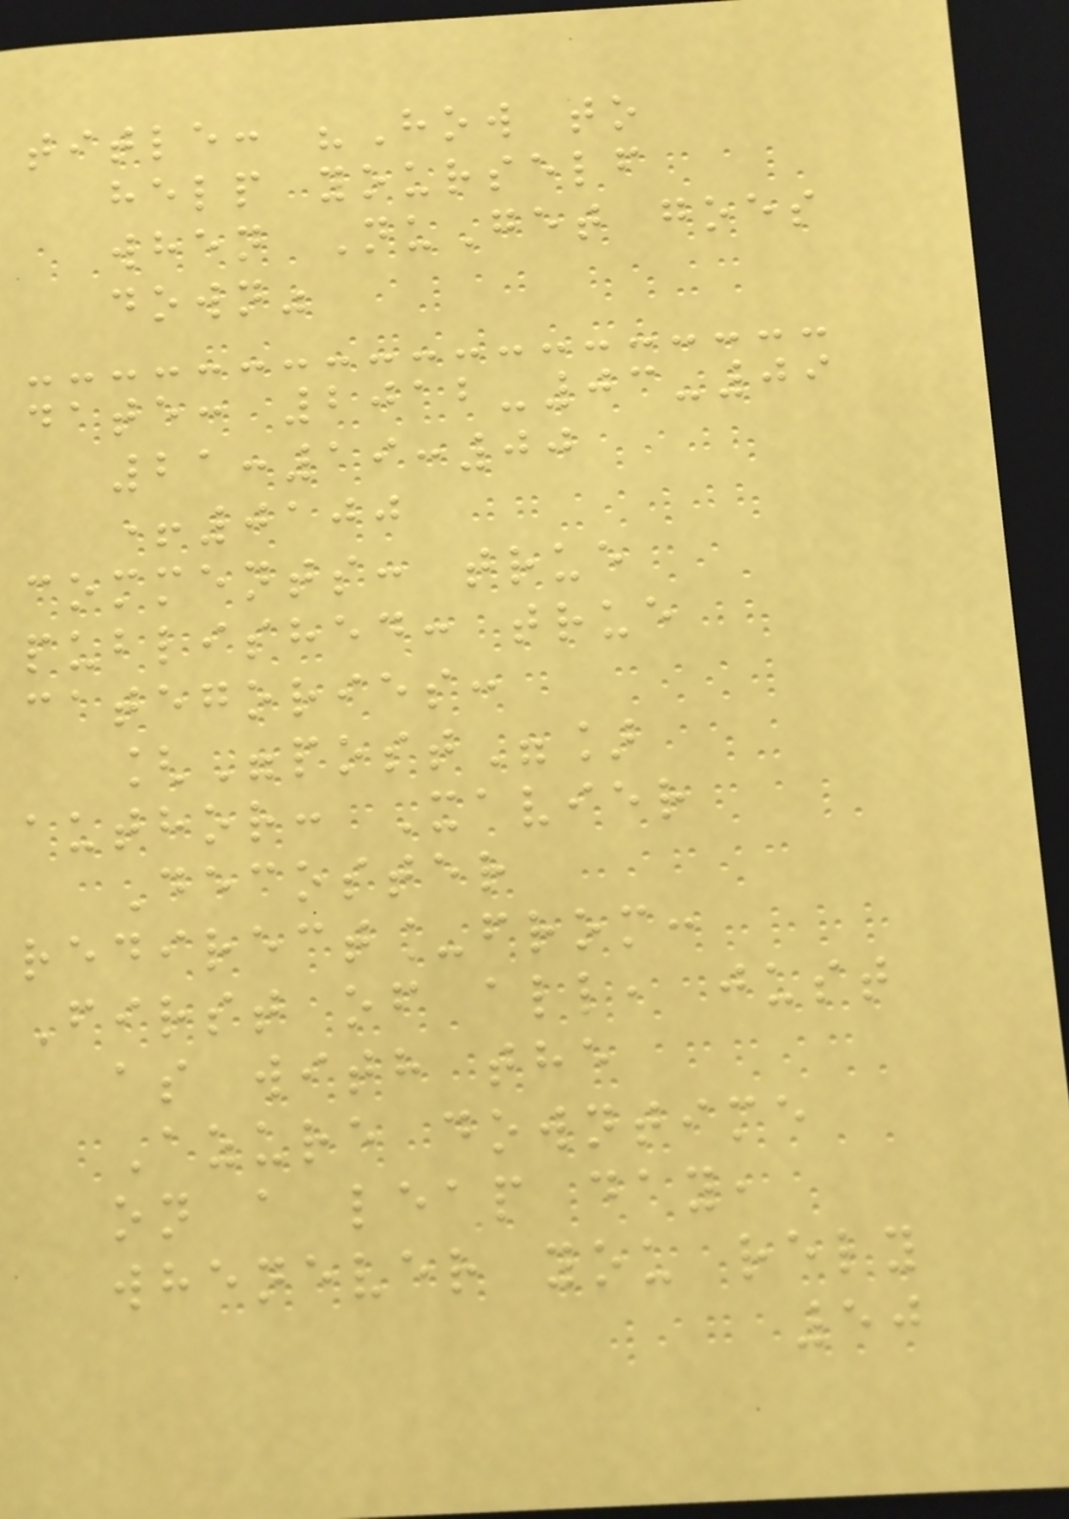title: "How to
help yourself
when NuGet goes
down"
date: 2012-03-09
21:19:00
+0100
comments: true
published: true
categories:
["post"]
author: Xavier
Decoster
redirect_from:
First of all, just
as with the
Azure downtime
on a leap day,
whenever you rely
50
